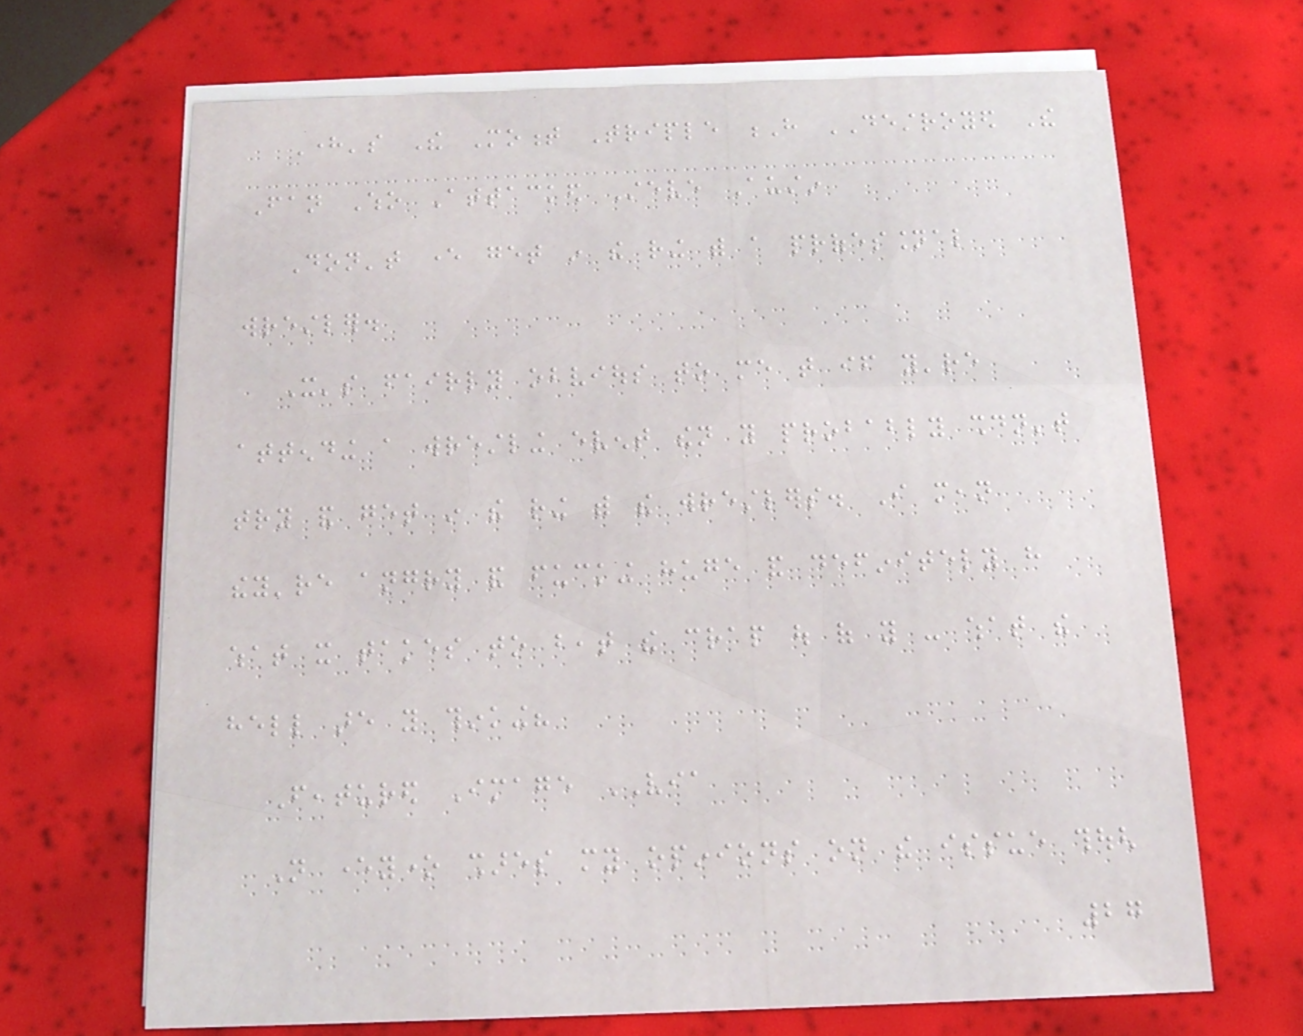Here's The Moment Triple H DESTROYED The
Fan Who Attacked Steve Austin
Don't ever get in the ring with a professional
wrestler.
It's fairly obvious to me that if you're
attending a wrestling event then you probably shouldn't
try and get in the ring with the wrestlers. I mean
they're angry and fucking huge and definitely have
what it takes to beat the crap out of you - what the
hell are you thinking?
Featured Image VIA
Not everyone shares my opinions on the issue though
27
